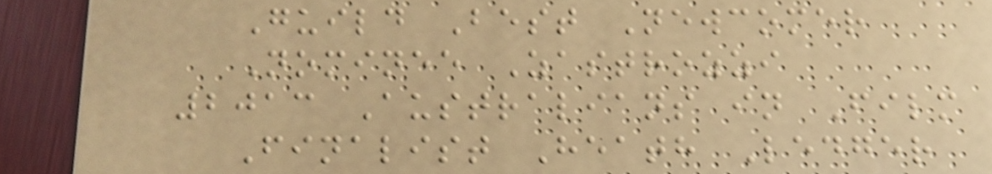Guild Best Newcomer
Nominee Zastrozzi
2013 Australians in Film
Finalist Heath Ledger
